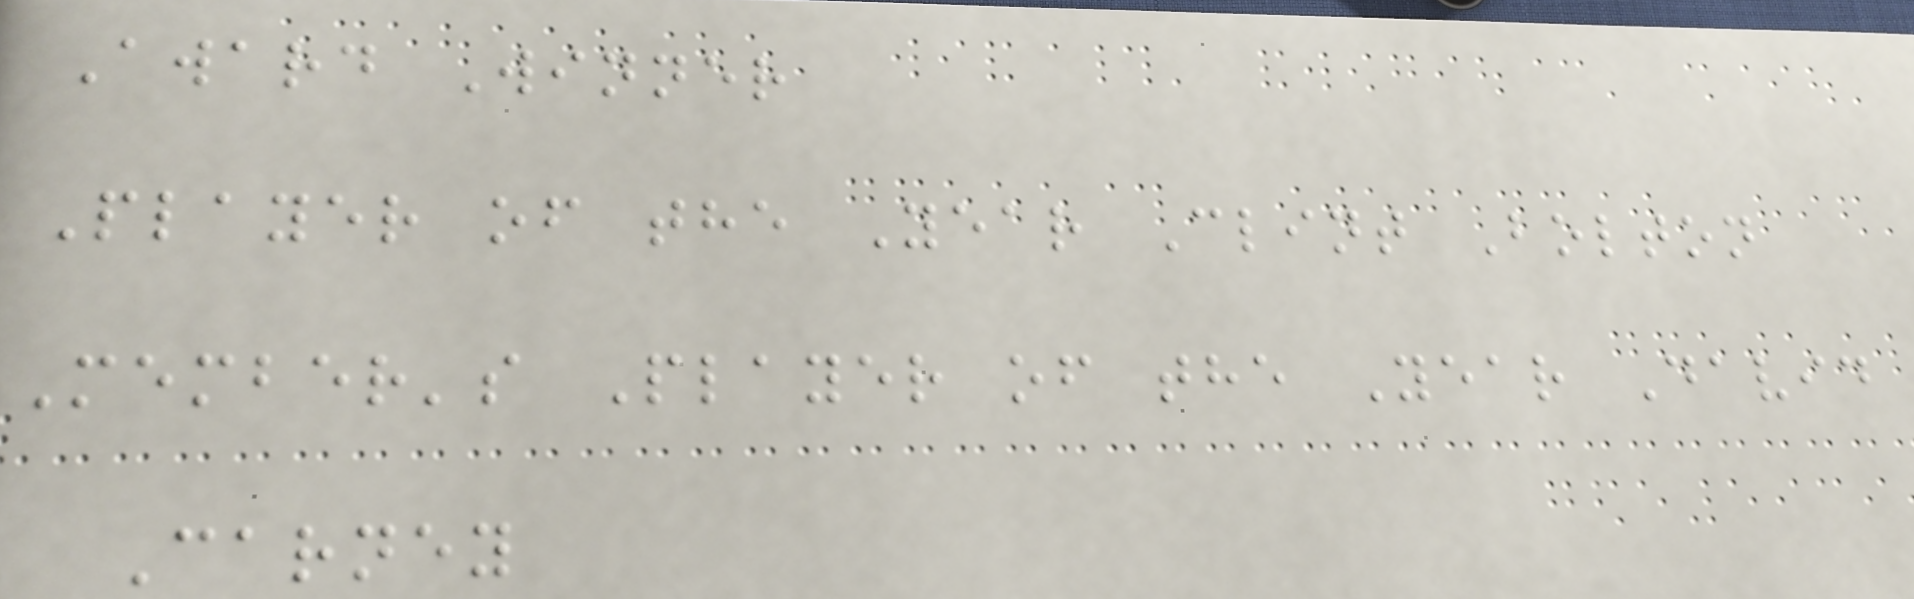Award Winner
Player of the Year Clint Bolton
Member's Player of the Year David
Carney
